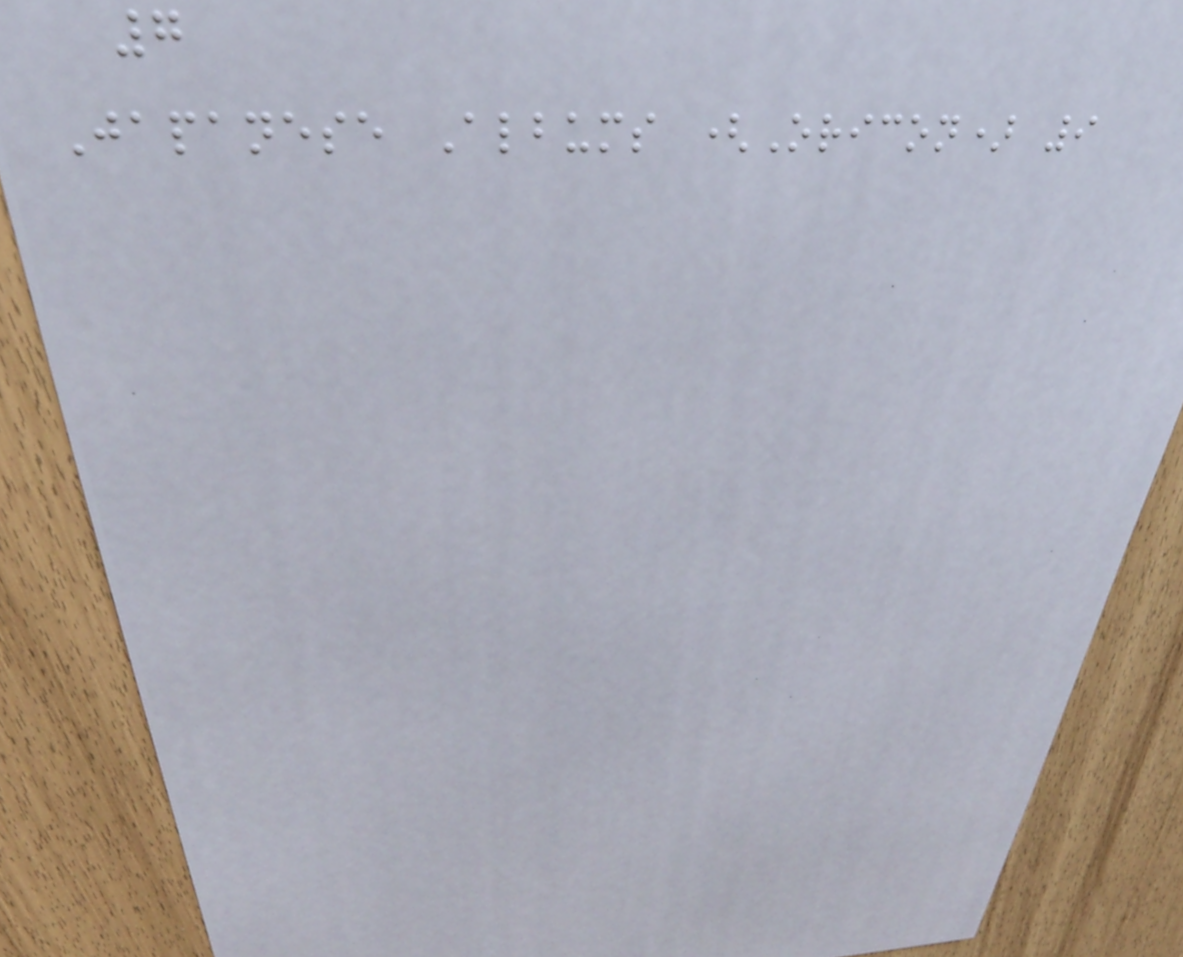7
Japanese Albums (Oricon) 9
